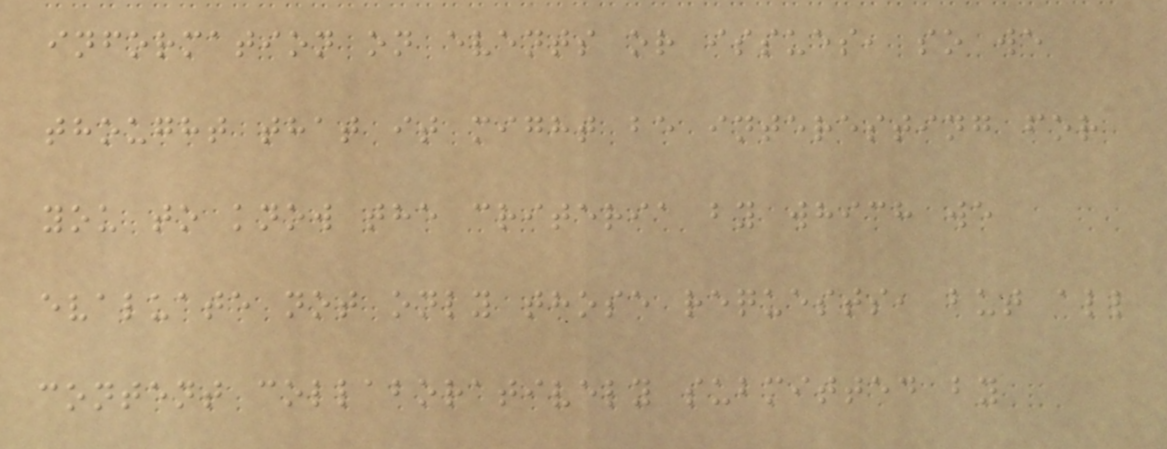information on events or issues, so we
thought that it might be interesting for
you to know the criteria by which we
evaluate not only those requests, but all
content collaboratively submitted by
